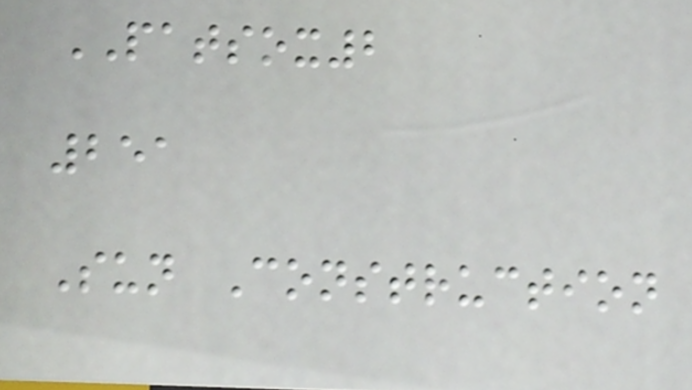PATSOX2
251
Sun Construction
